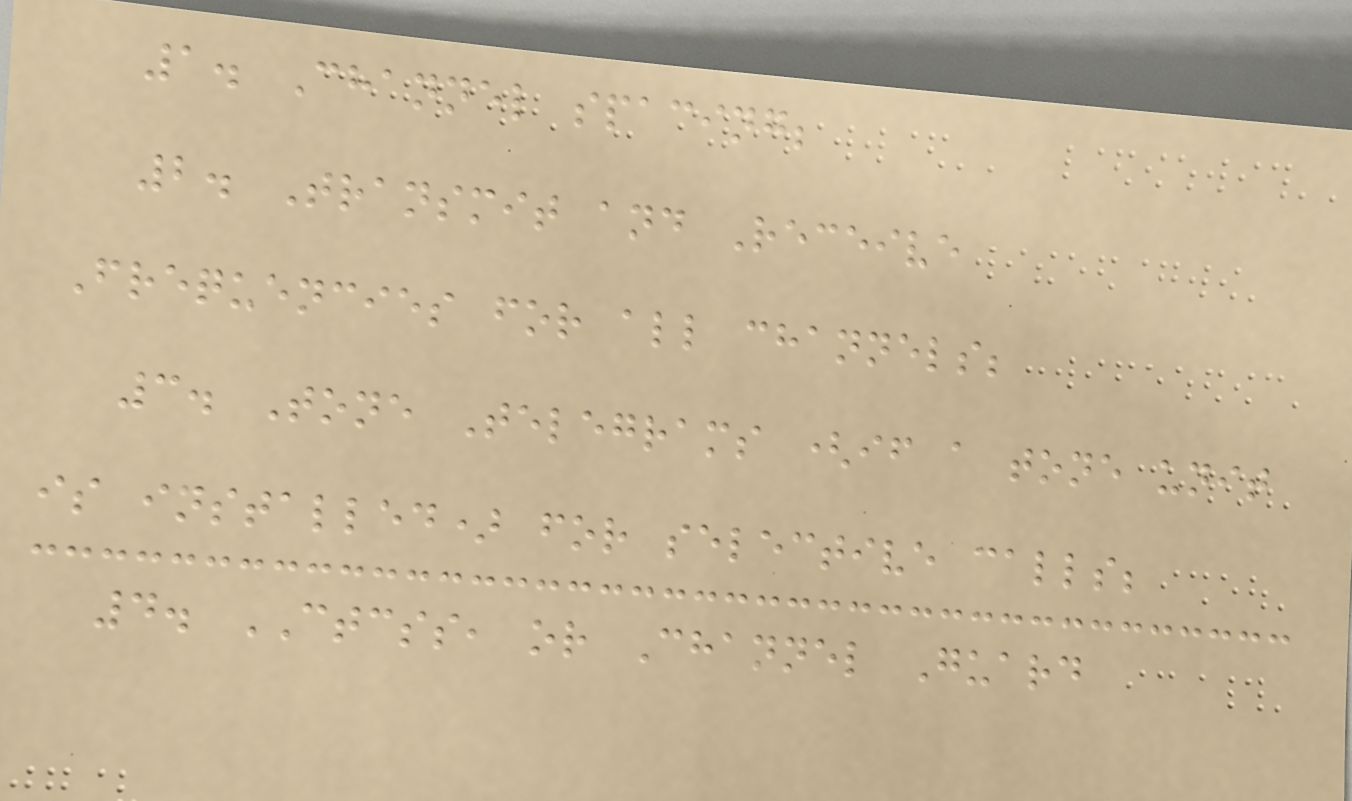1. Channel spacing;
2. Transmit and Receive
Frequencies for all channels;
3. Tone Telegrams (if a tone unit
is installed) for selective calls;
4. CTCSS, or Channel Guard
